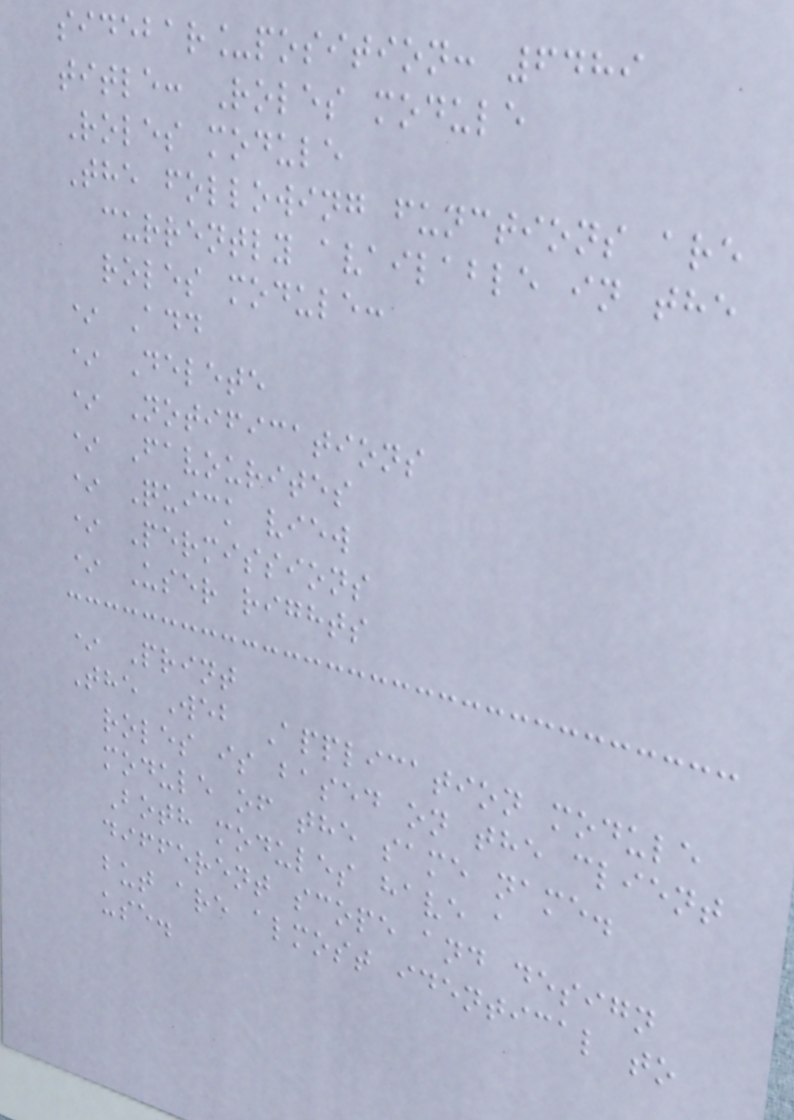sidebar_position: 6489
title: Roles module
Roles module
The following functions are
currently available in the
roles module:
* Add
* Delete
* Notifications
* Favourites
* Quick view
* Permissions
* User rights
* Print
The Web Application module
roles is based on the client
module of the same name.
Both modules have a
different scope and design
but are almost identical to
use.
